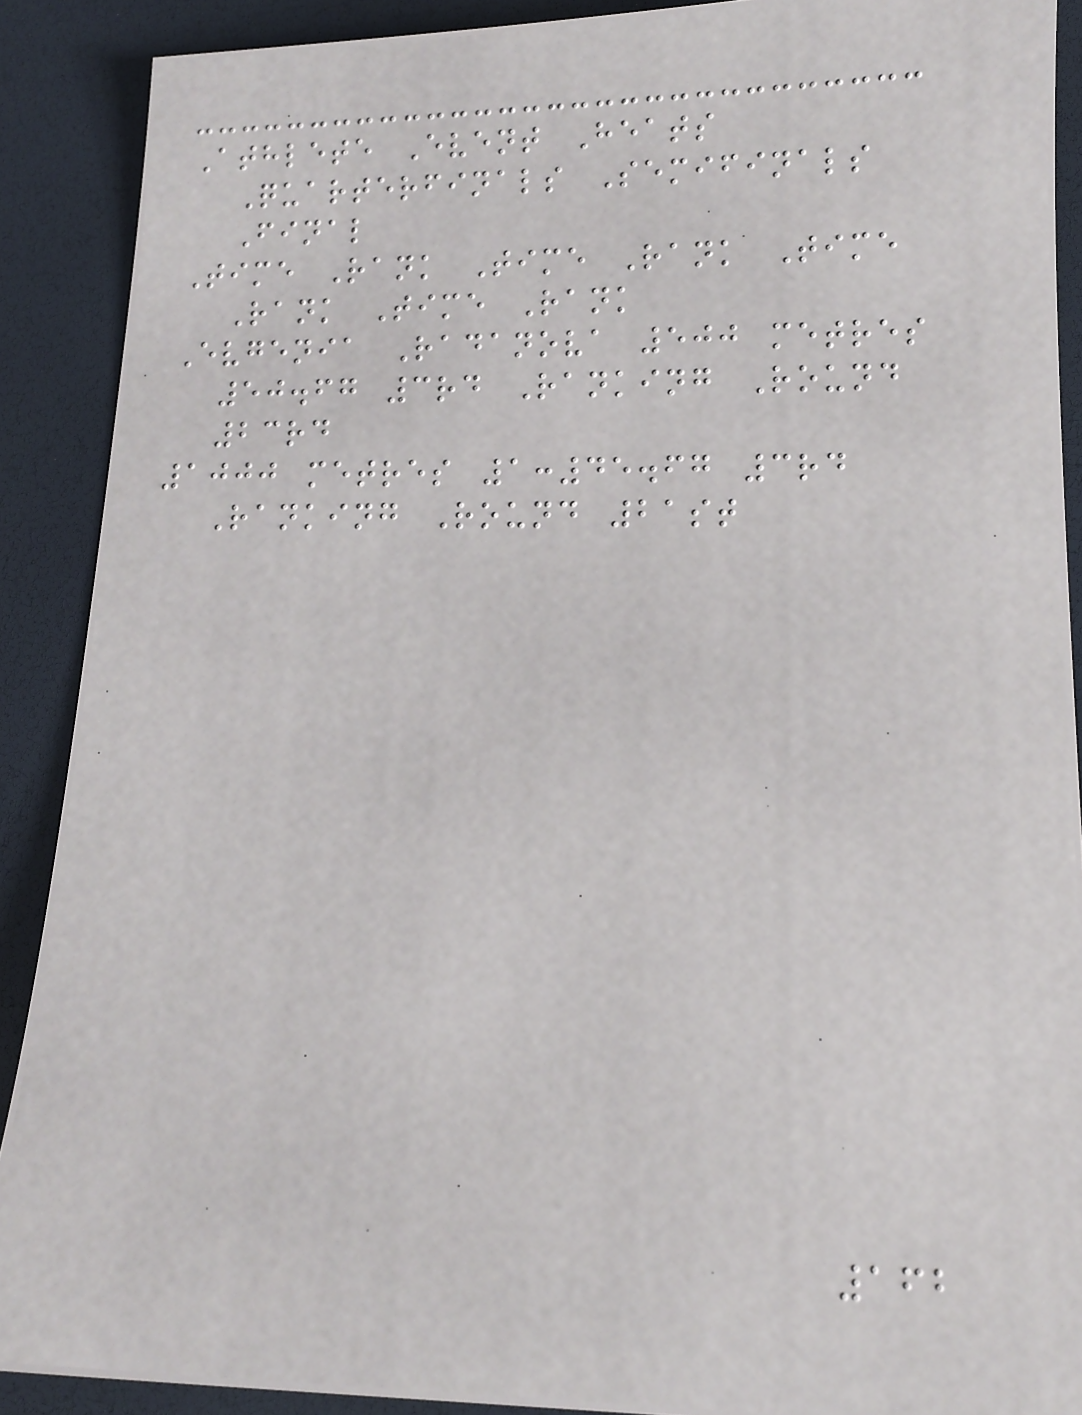Athlete Event Heats
Quarterfinals Semifinals
Final
Time Rank Time Rank Time
Rank Time Rank
Evgenia Radanova 500 metres
50.67 3rd Ranking Round
23rd
1000 metres 1:45.67 3rd
Ranking Round 21st
162
